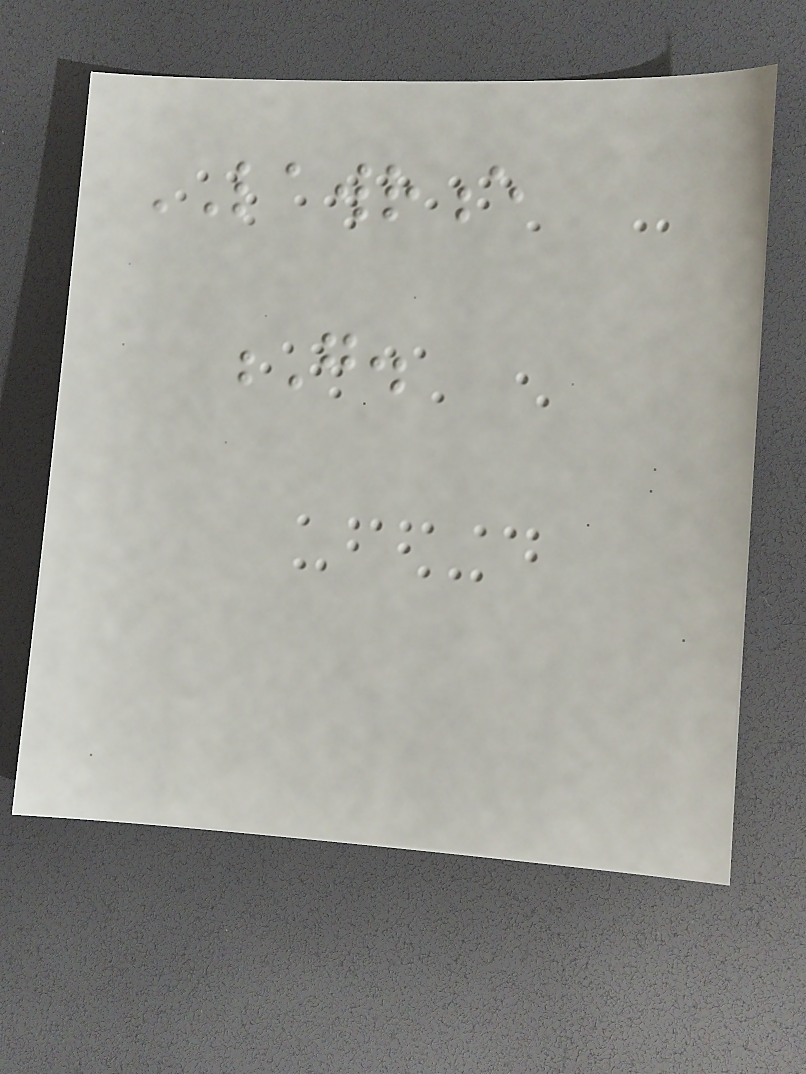LAWRENCE
G.
